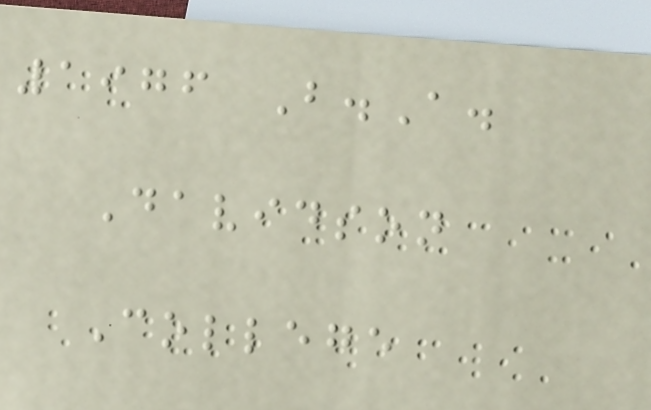1976 B.A.
Davidson
College
